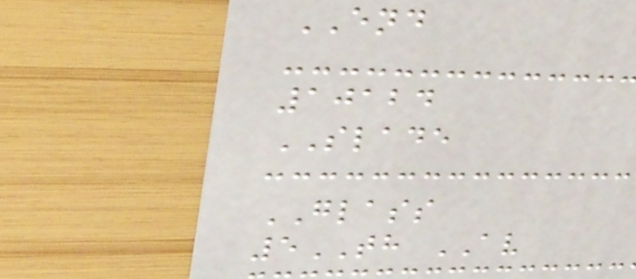END
10124
SLADE
GLASS
5TH AV
